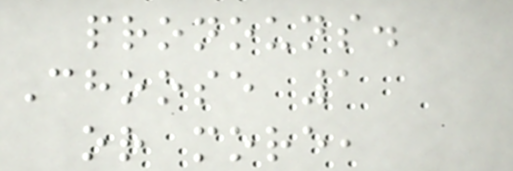pronouns.
Choose 1
or more,
